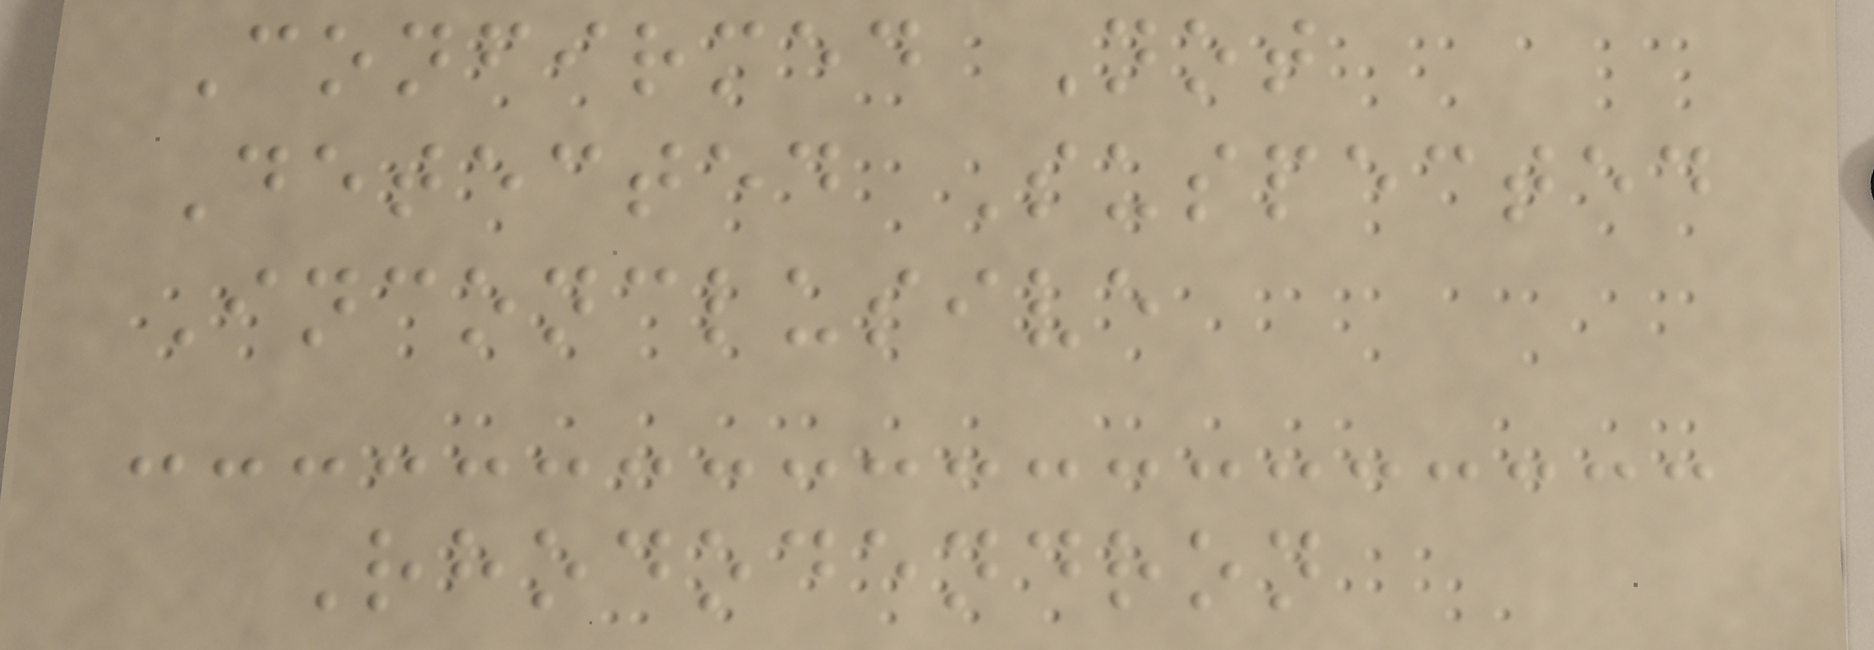Confirmed Not
Detected Suspected
Inconclusive
Rhododendron
